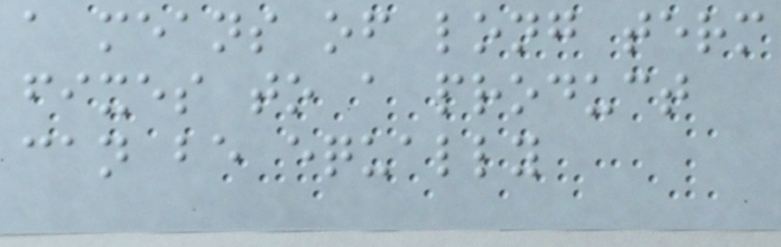a means of long term
fixes to a product
can be equally
